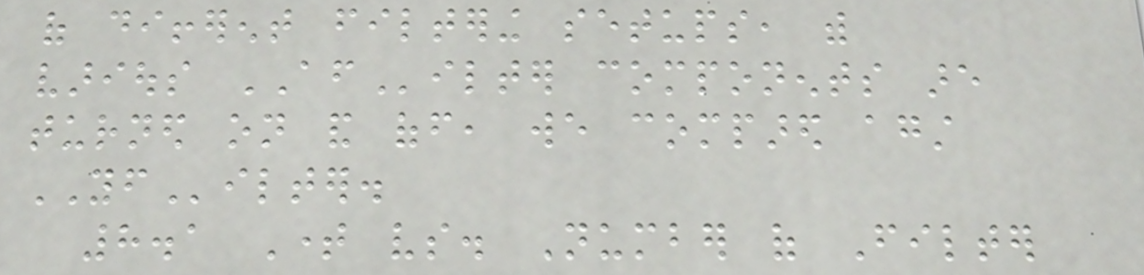of different filtering setups, with
various AFilter components are
turned on and off, we compared against
YFilter.
8.1 Time vs. Number of Filter
